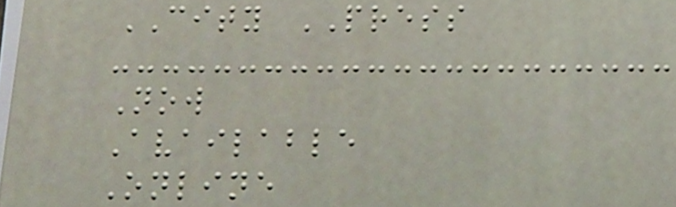CITY PRESS
Now
Available
Online
